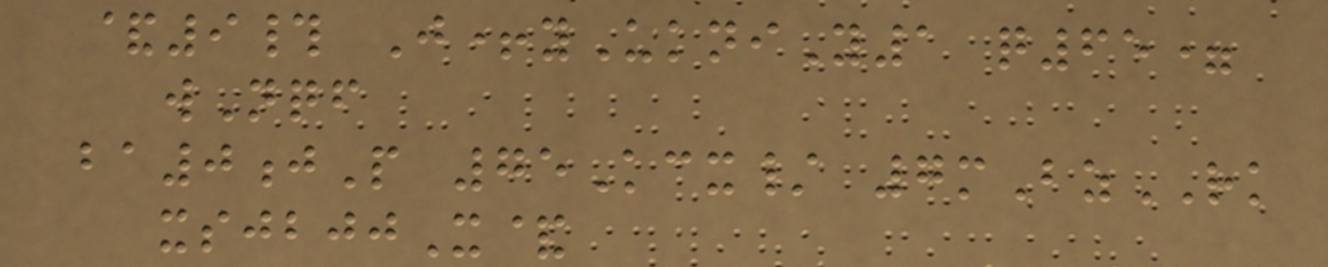&9# J+yUkniY1 q65=
wNqf
ba0jP 75Kcx/ 7mBzRK
xsjbjjX&
